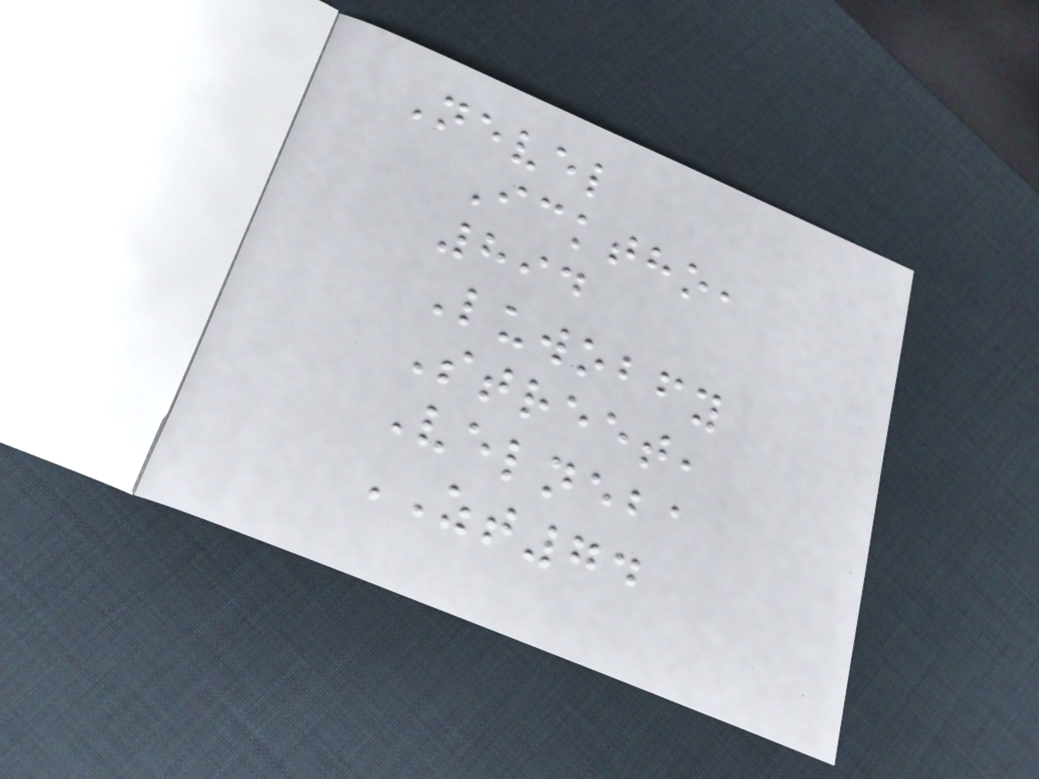Nevel
Icktho,
894
Luwobfy
Street,
Velneba
ZT74
